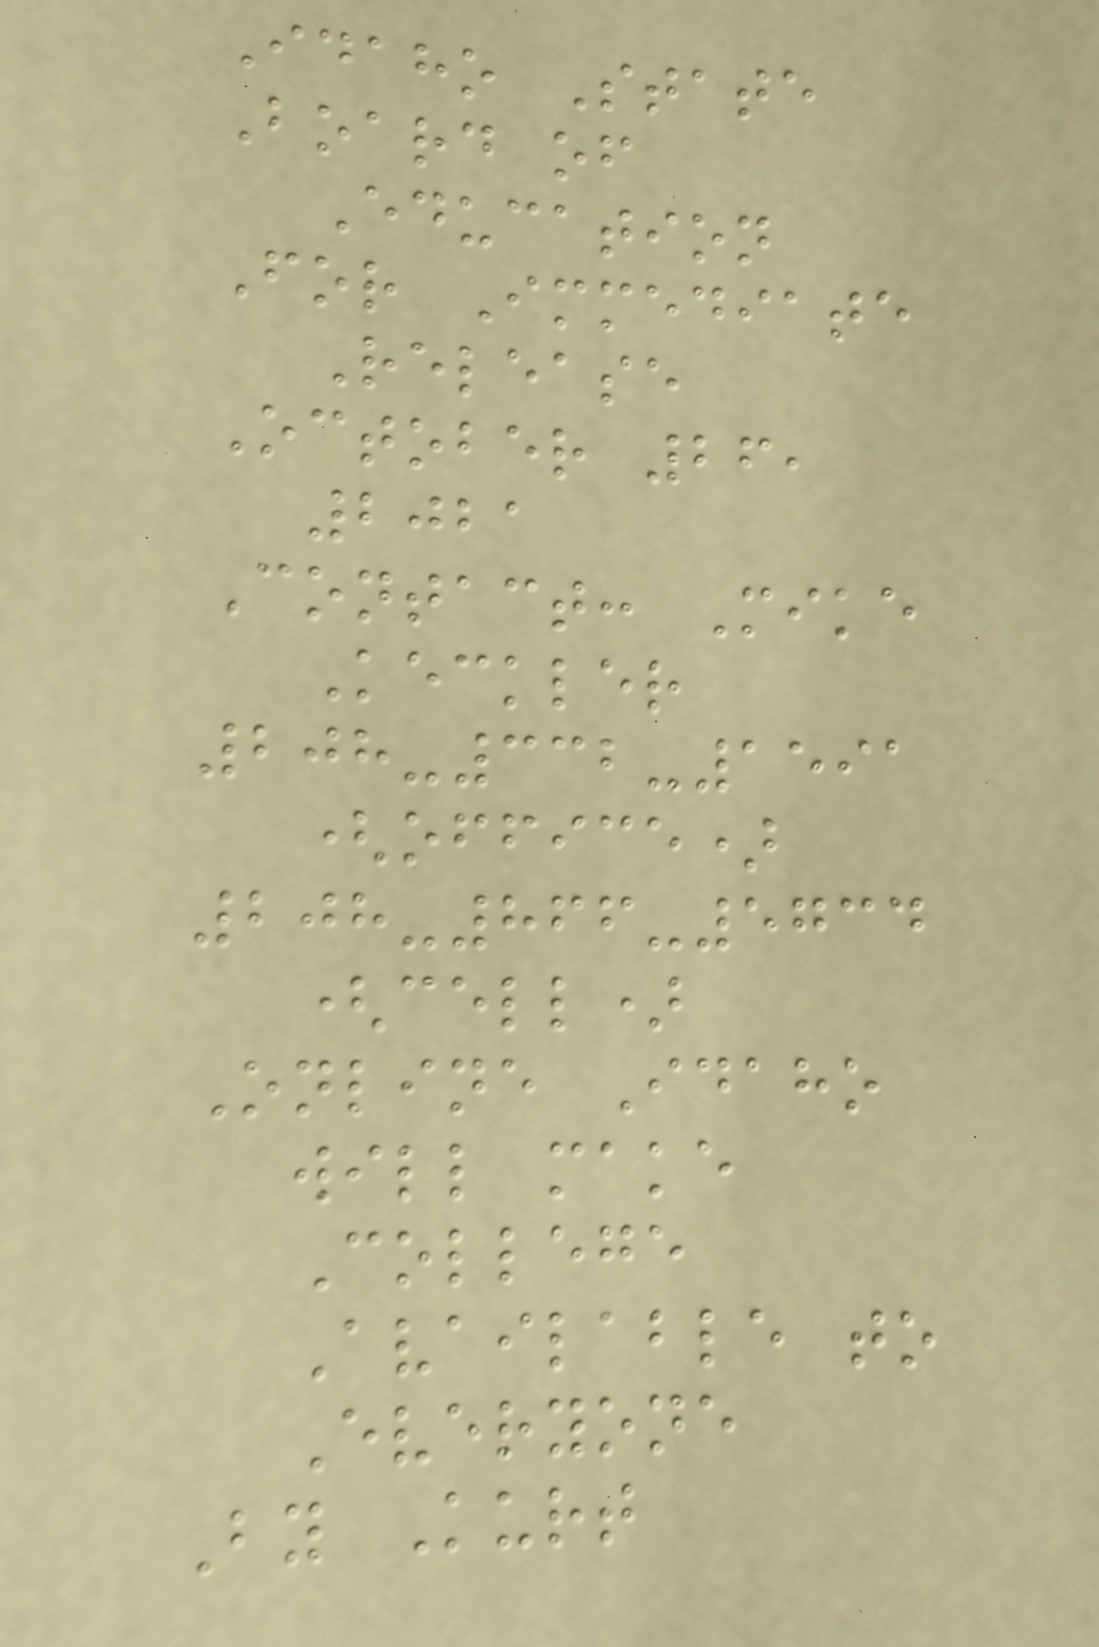Idaho State
Board of
Education
For Immediate
Release
October 26,
2021
Contact: Mike
Keckler
208-332-1591
(office)
208-866-5734
(cell)
Online Idaho
will make
College
Available to
Everyone
By Kurt
